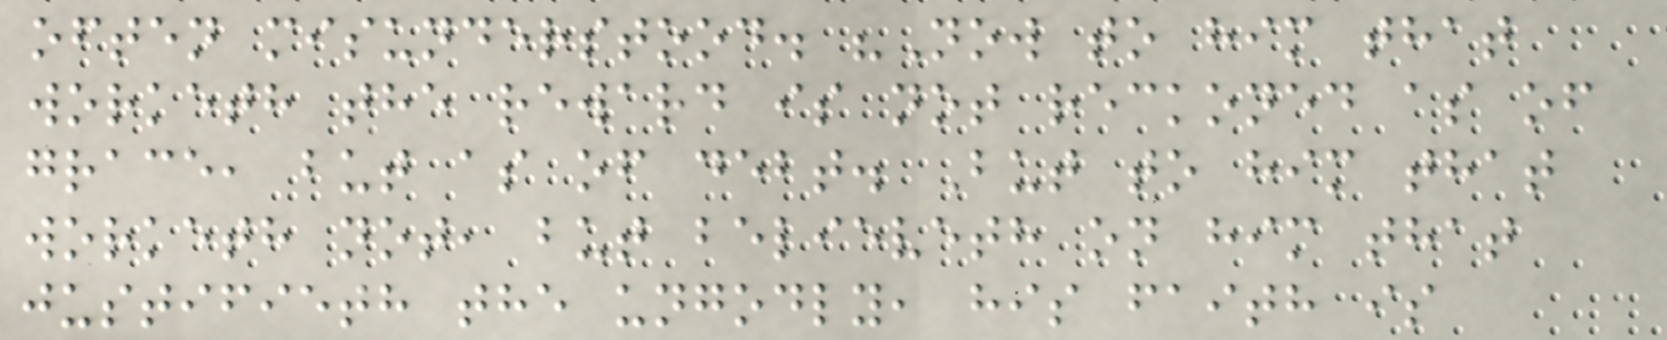often misunderstood. "Now to him that
worketh the reward is not reckoned as of
grace, but as of debt. But to him that
worketh not, but believeth on him that
justifieth the ungodly, his faith is
